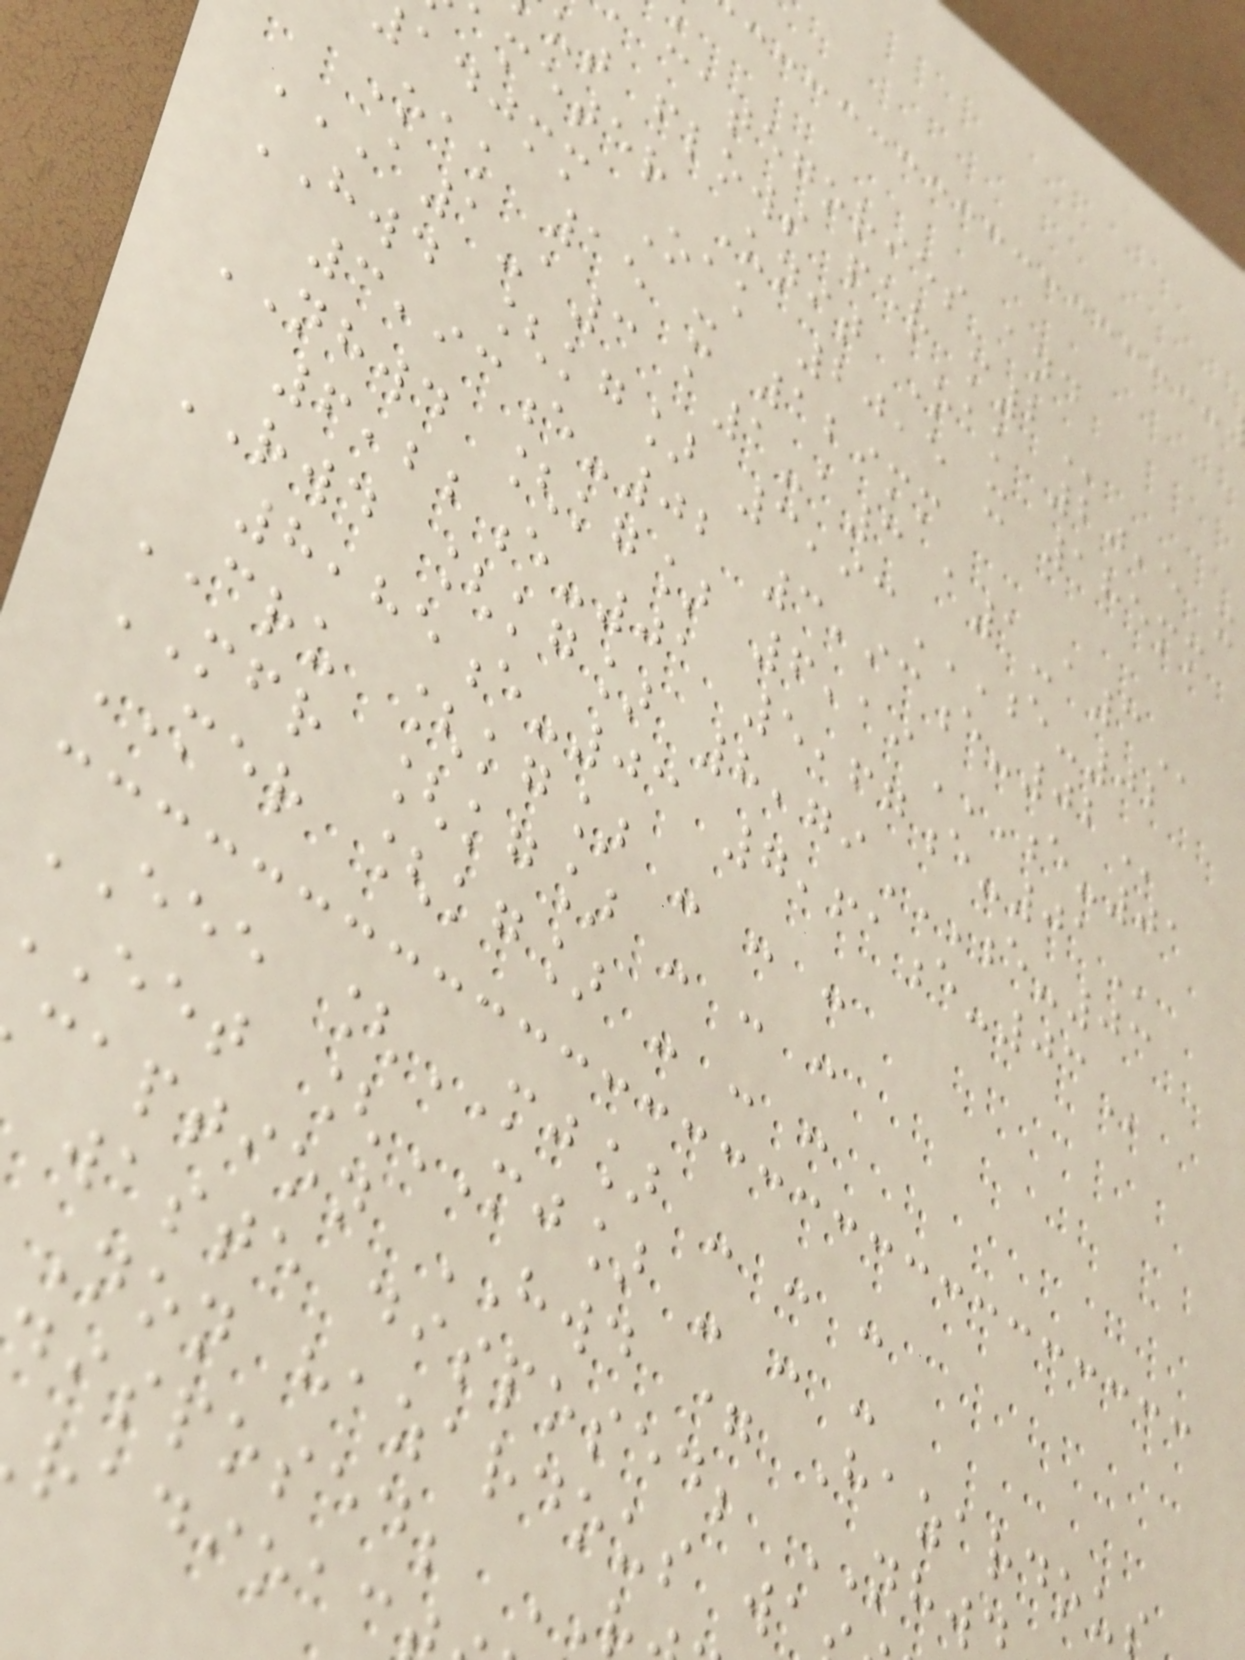categories and
ut flows per
meter Unit Oak 20,5 x
adjmm Oak 20,5 x 185mm
Oak 15 x 129mm
A1-A3 A1-A3 A1-A3
HWD [kg] 3,93E-02
3,93e-02
NHWD [kg] 6,19E-01
6,22e-01
RWD [kg] 8,79E-03
8,85e-03
CRU [kg] - - -
MFR [kg] - - -
MER [kg] - - -
EEE [MJ] - - -
eet [MJ] - - -
caption HWD = Hazardou
waste disposed; NHW
Non hazardous wa
disposed;
